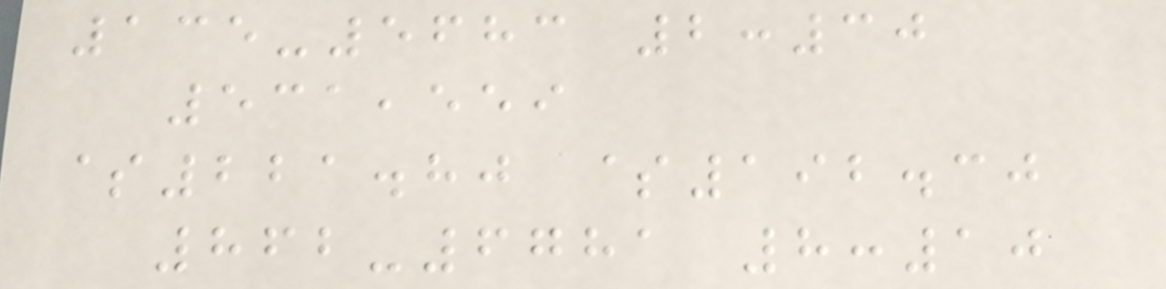135-5683 2:30
531,559
$221.80 $192.30
862-6781 8:10
